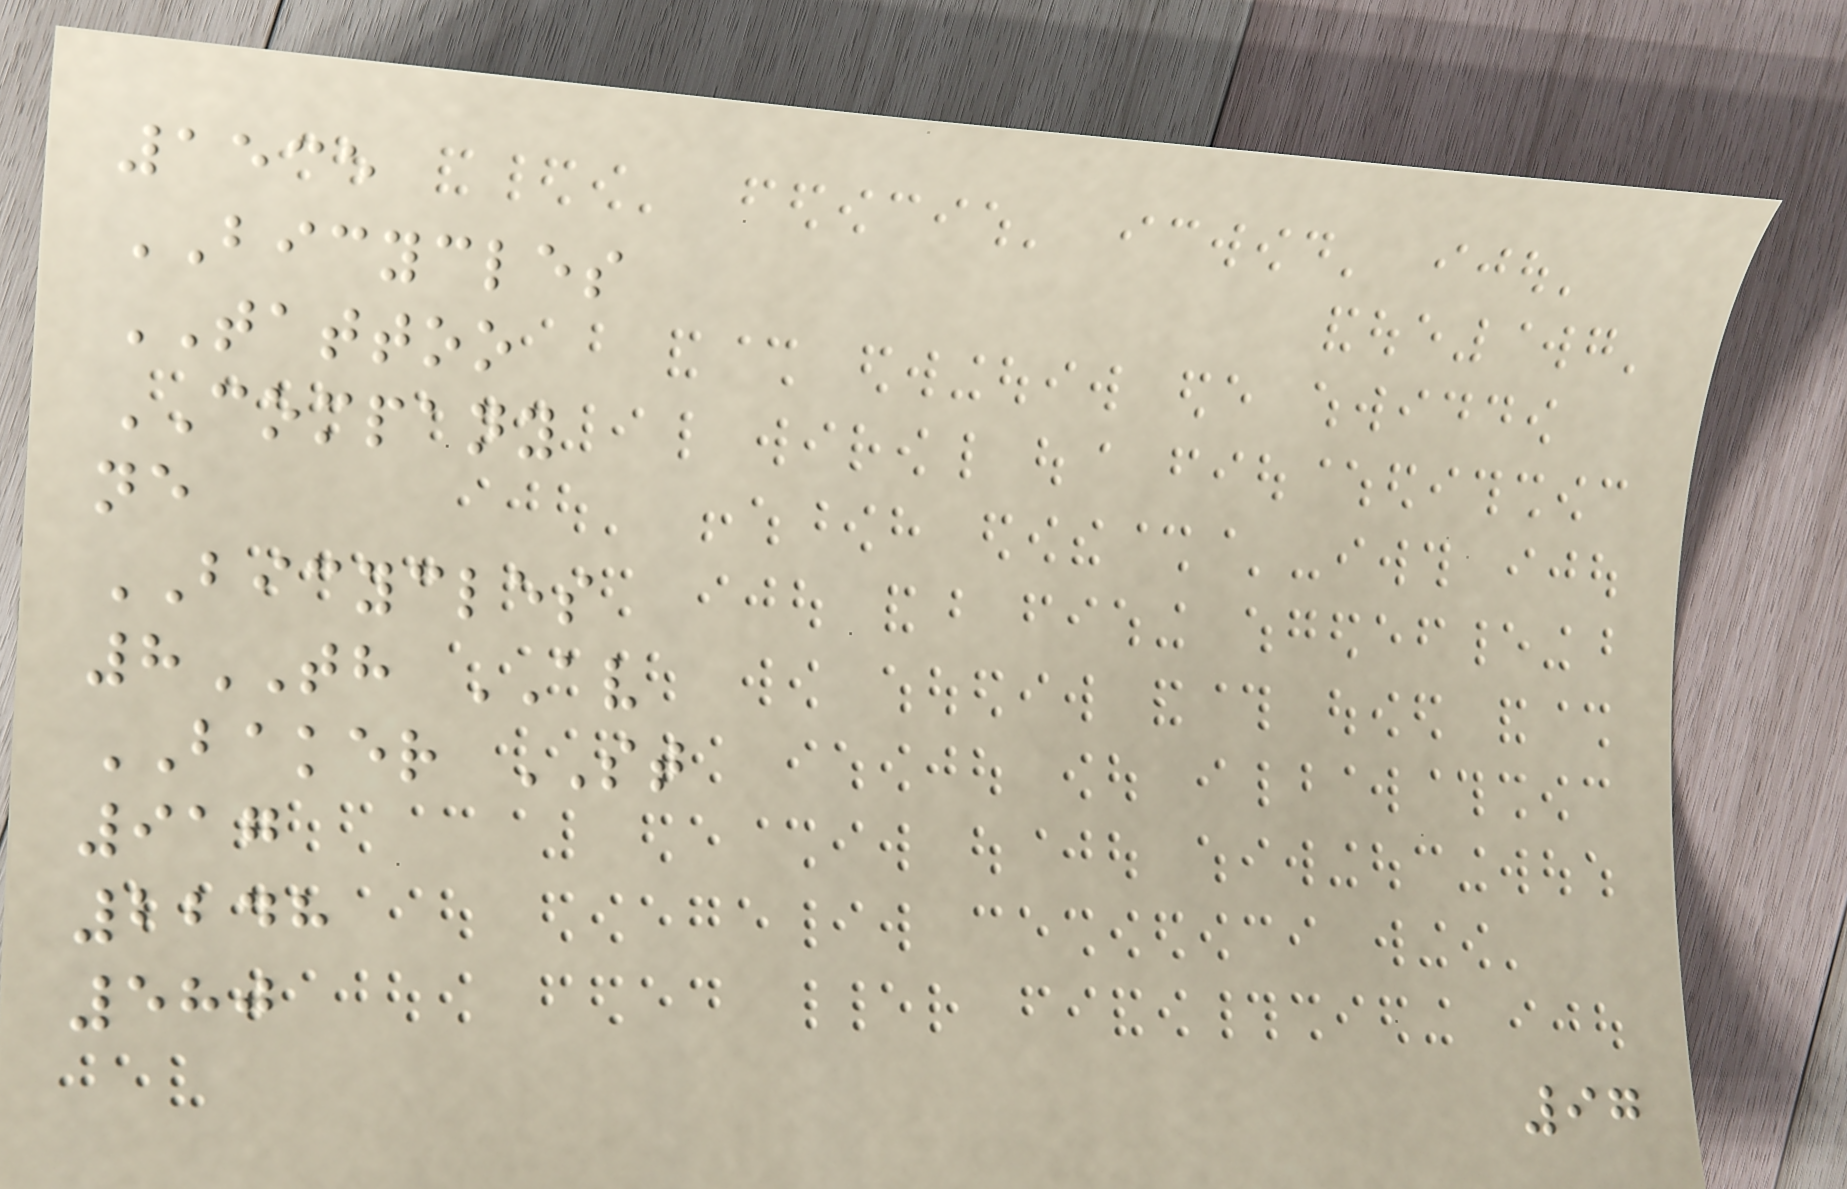1535
BICYCLES
TATTOO
COMPANY
ne
BICYCLES
8TH AV
BAKER ST
917
2248
580
97
